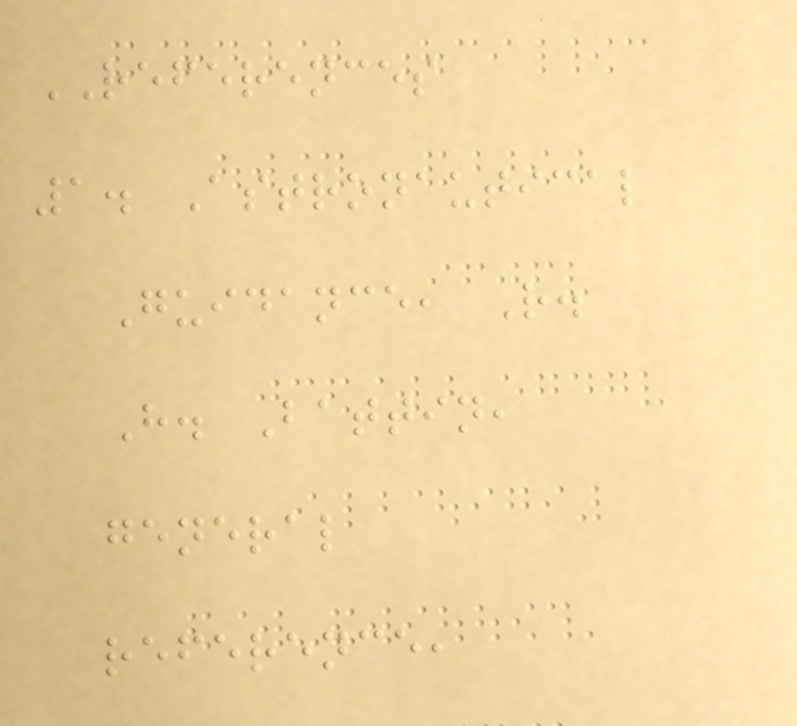REFERENCES
1. Astronautical
Guidance, R.
H. Battin,
general
reference,
